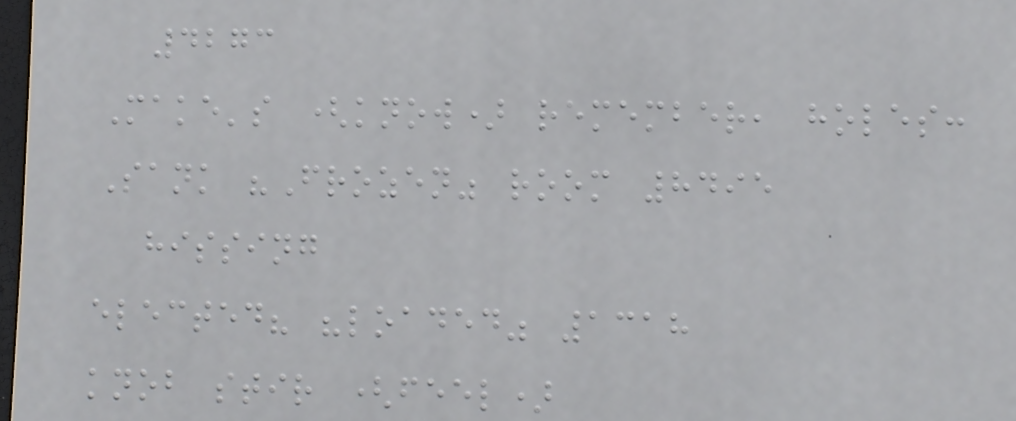4273
Make's (know) remember, holes:
Sank "Frozen" room 8495
hissing
elected? "loaded" 1318
knob stir (feel)
